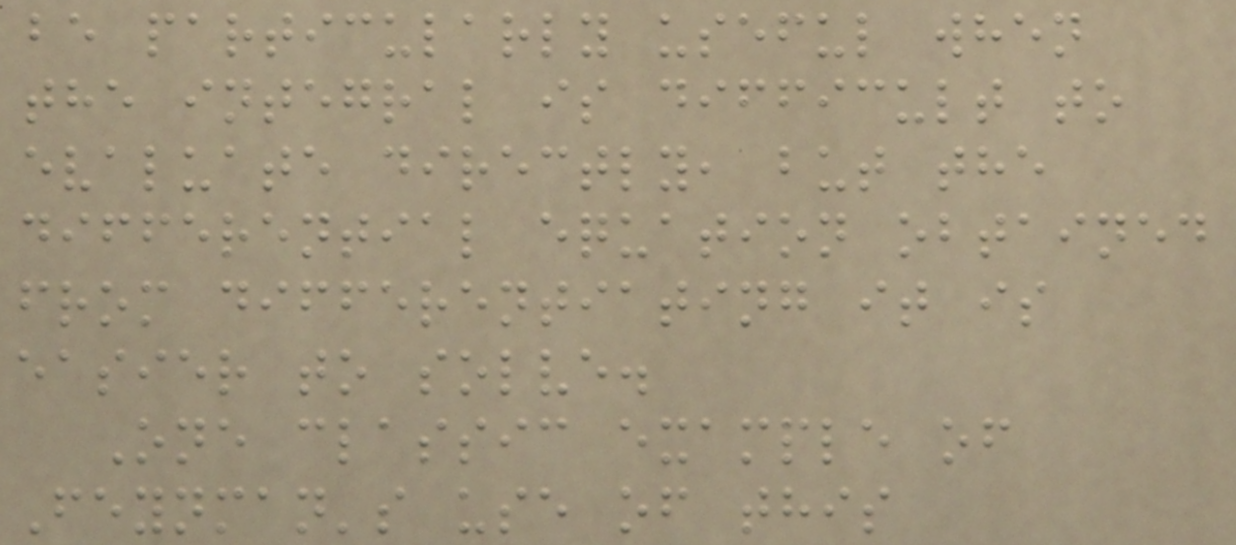be particularly useful when
the integral is difficult to
evaluate directly, but the
differential equation obtained
from differentiating it is
easier to solve.
One classic example of
Feynman's use of this
